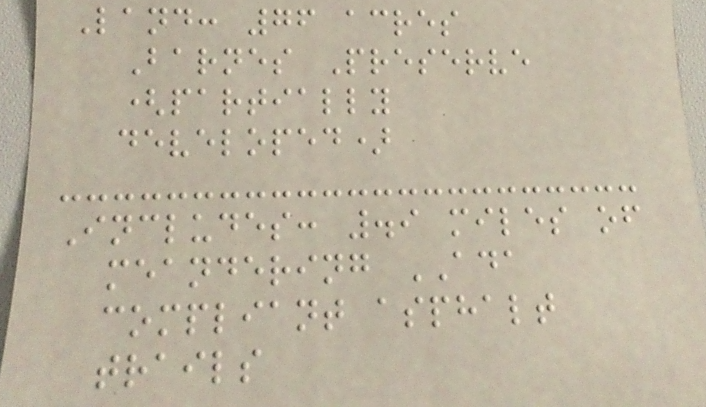Land: 76 acres
Barnes Preserve
(partially
developed)
Includes: .9 miles of
meandering ADA
compliant asphalt
trails
